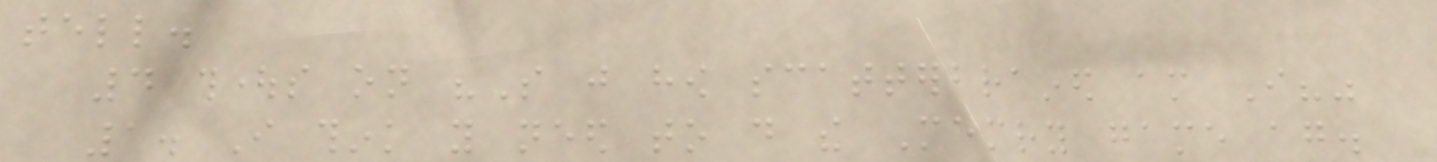tell.
4 thoughts on "So just how scatterbrained am I?"
1. I think you need to do the Memry game again.
